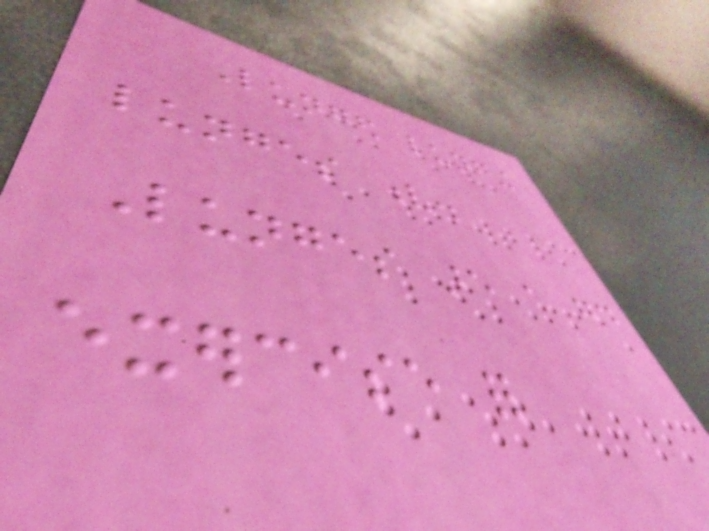Lunged lunging
lunges v.
Lunges are a good
exercise for
